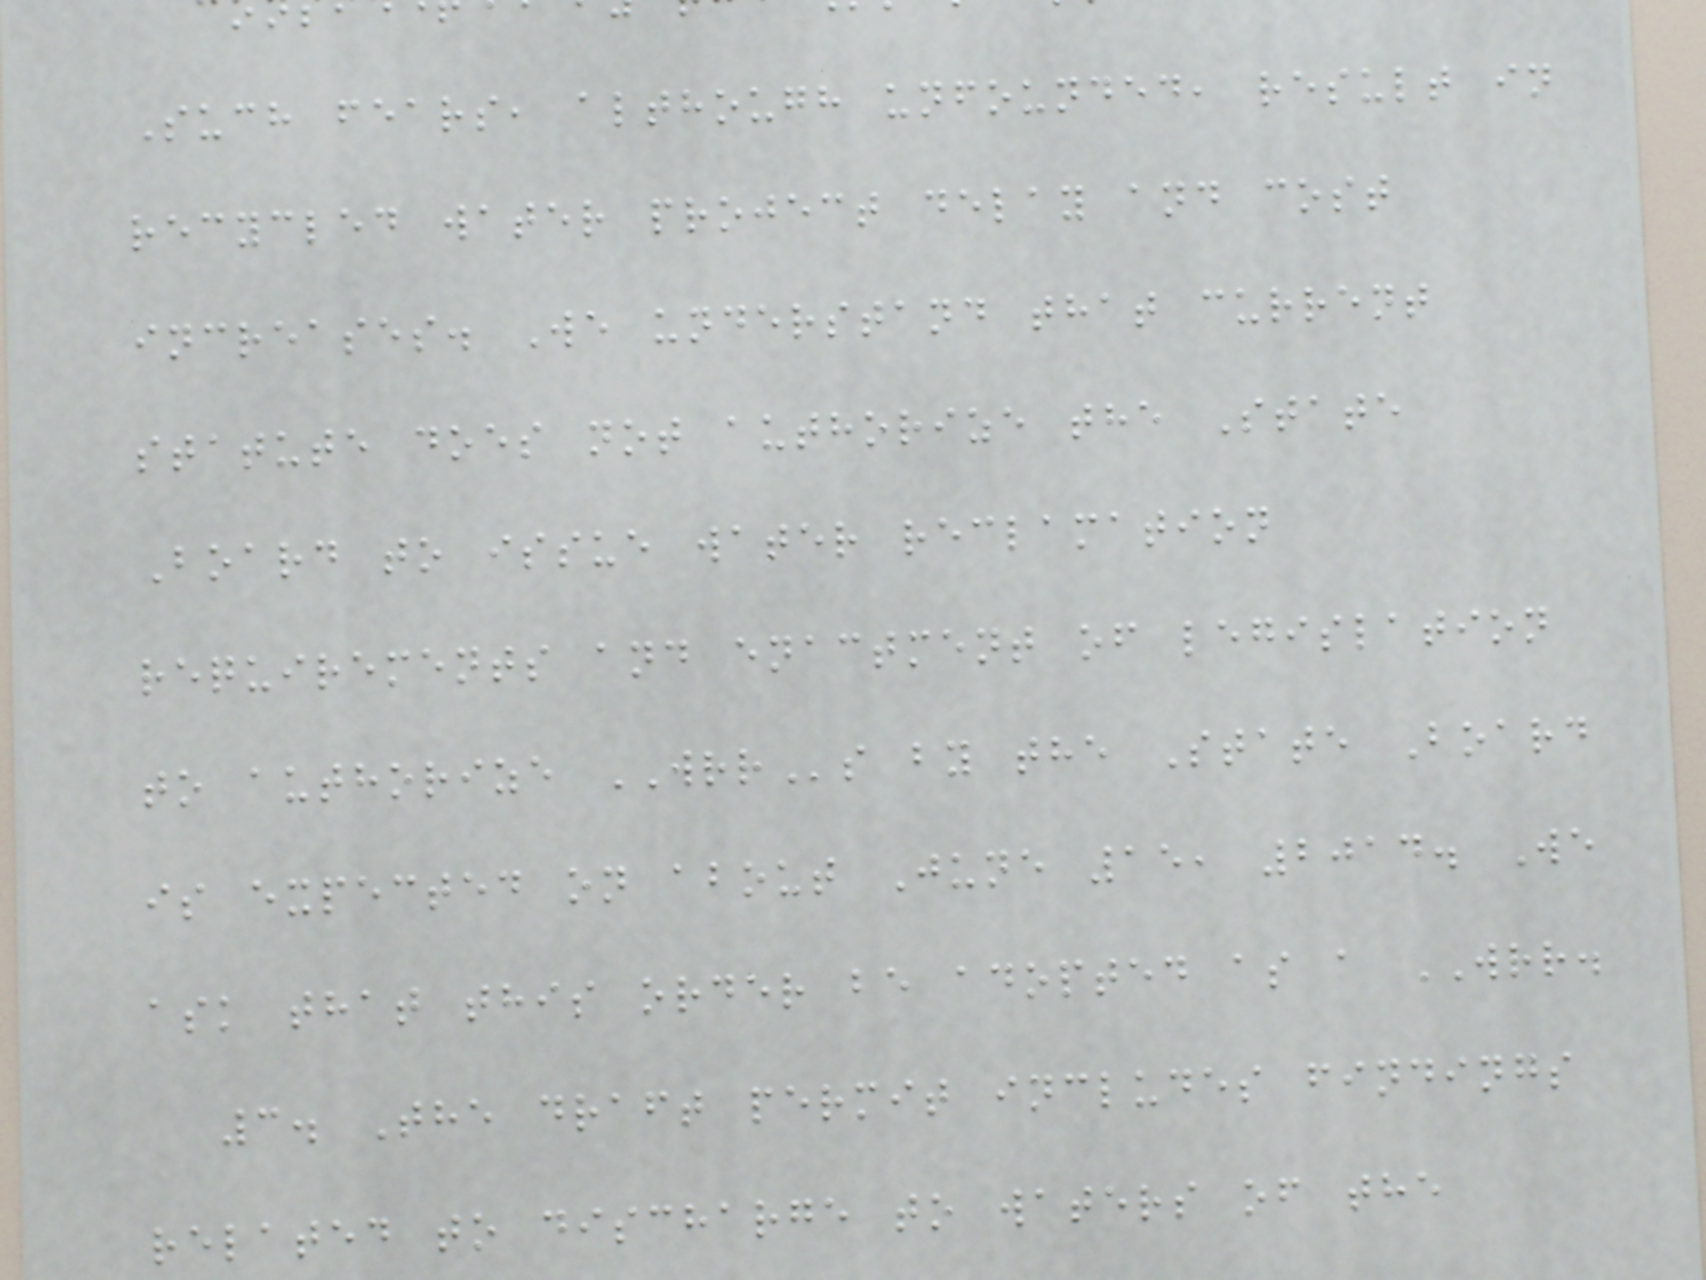Such fears, although unfounded, result in
recycled water project delay and cost
increases. We understand that current
statute does not authorize the State
Board to issue water reclamation
requirements and enactment of legislation
to authorize WRRs by the State Board
is expected on about June 15, 2014. We
ask that this order be adopted as a WRR.
3. The draft permit includes findings
related to discharge to waters of the
